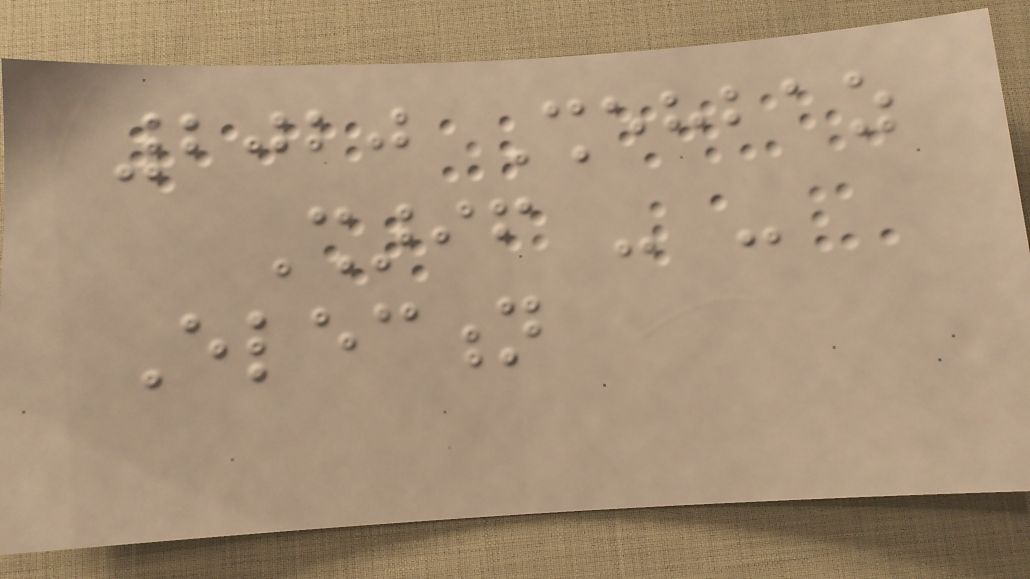2020 Shehbaz
Sharif - -
Election
